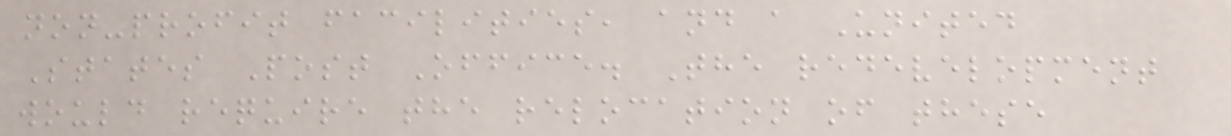non-profit facilities, and a United
States Post Office. The redevelopment
would require the relocation of these
